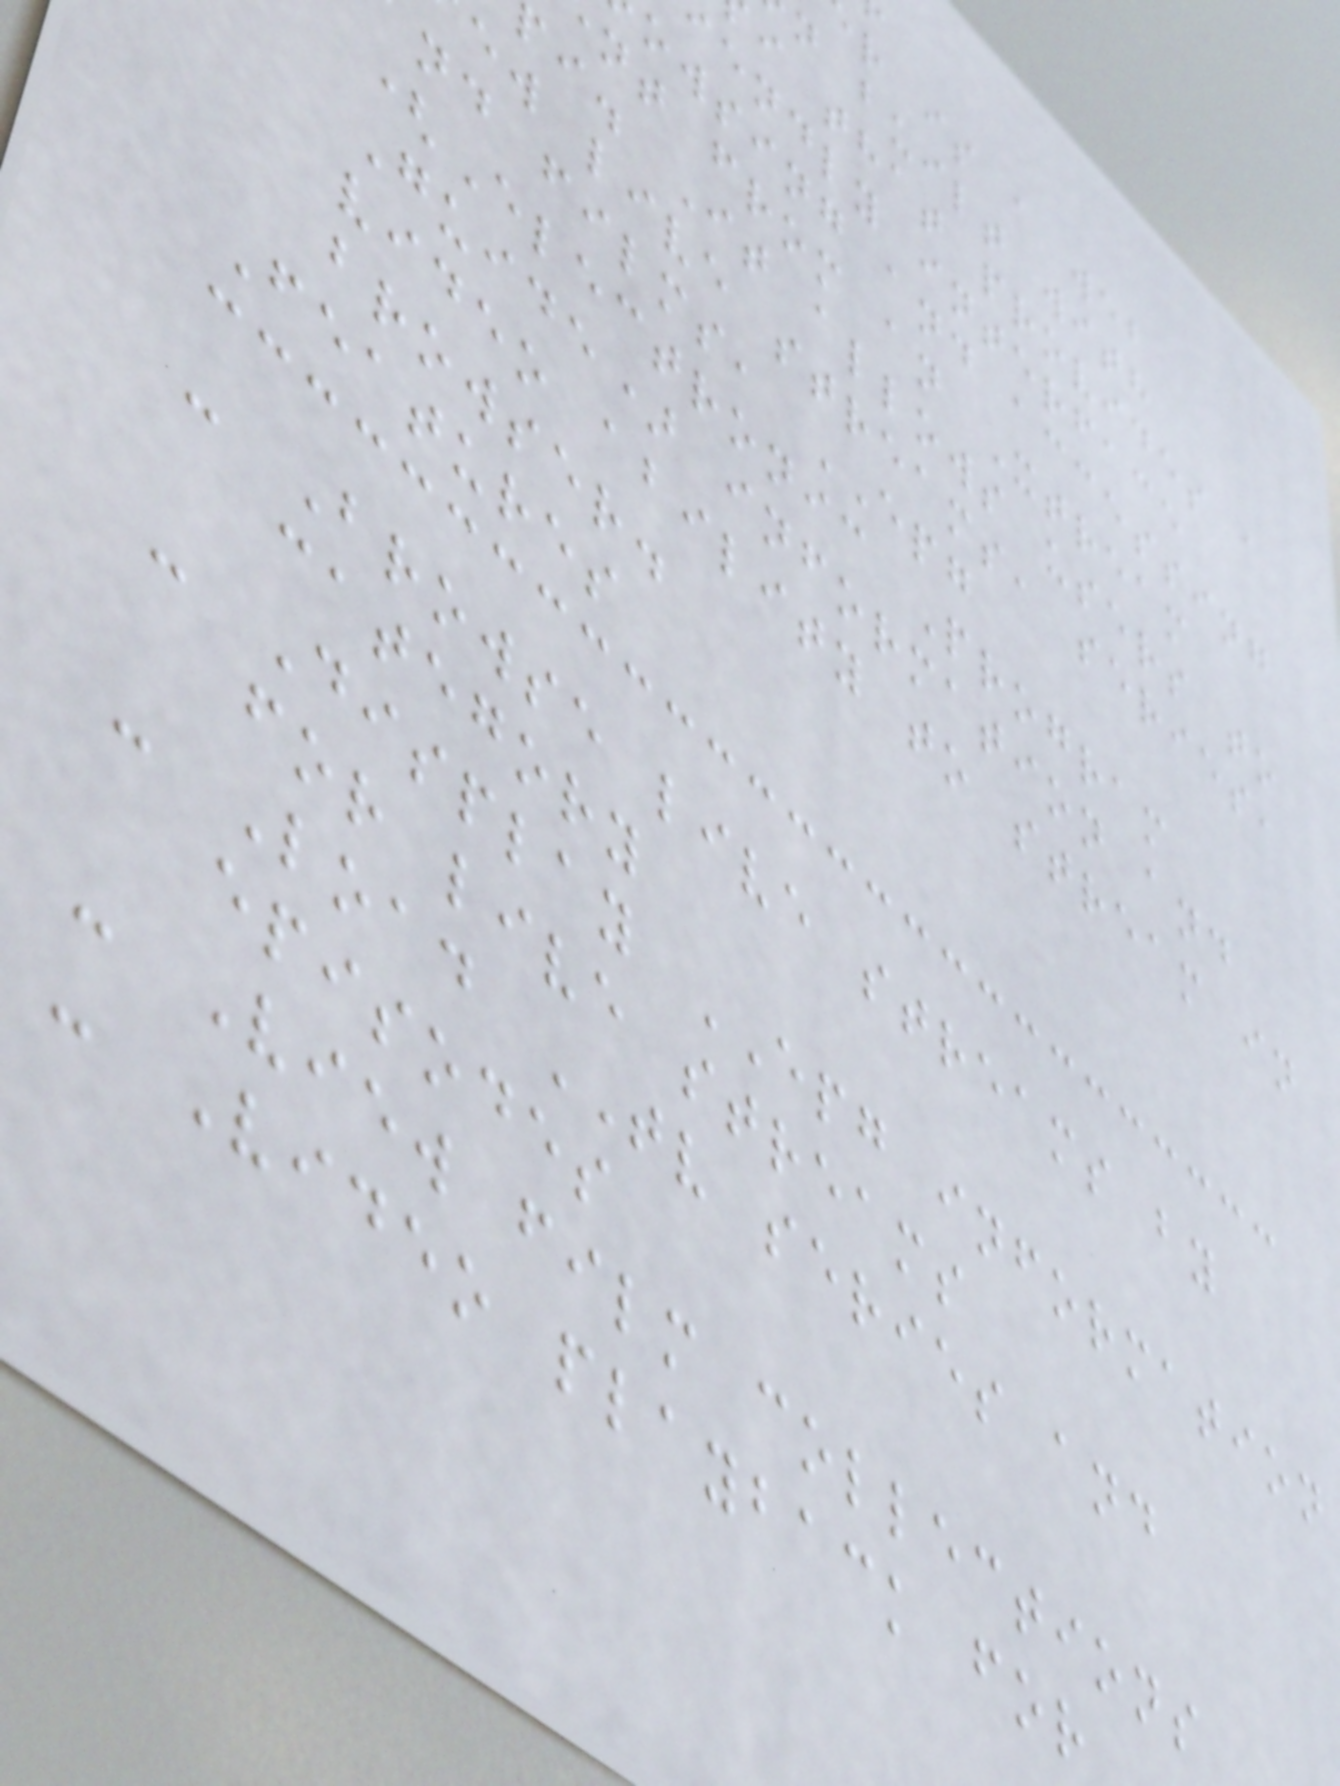r is a web
n built with
i that provides a
endly interface
owsing and accessing
nt from an Xtream
i. It allows users to
ew live streams, series,
nd films, EPG
(Electronic Program
Guide) information and
video ability to stream in
browser.
Features
- Browse live streams by
category
- Display EPG information
for live streams
- Load TV series and
episodes
- View film collections
- Video playback for
